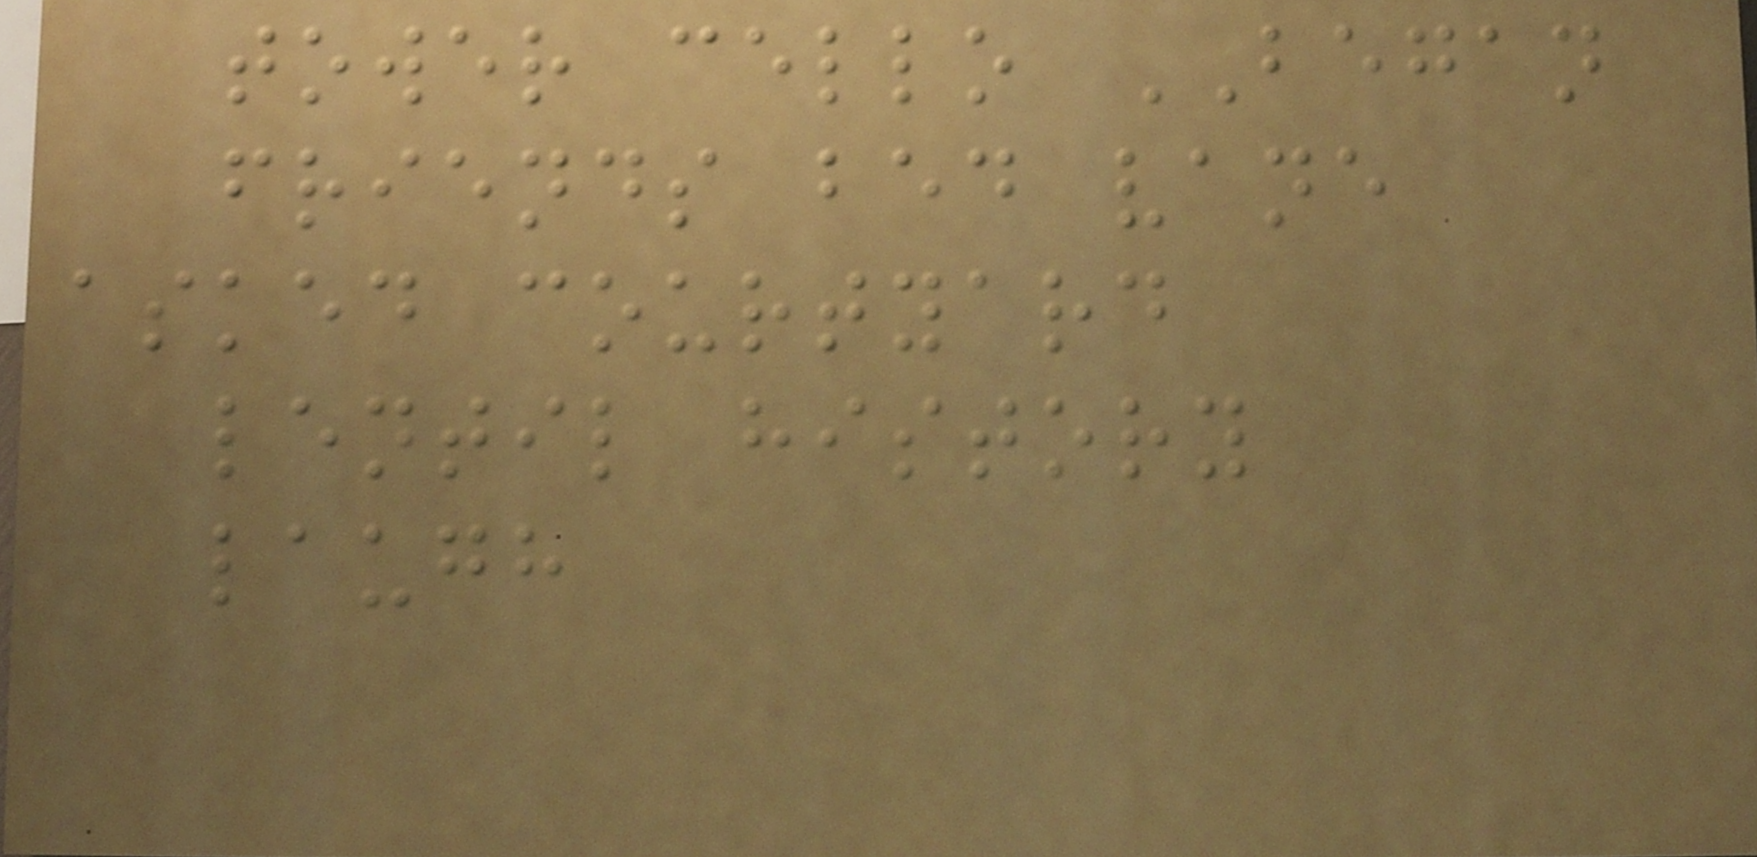tower cello BEGAN
friends bed vane
asked courtyard
lentil history
laugh
